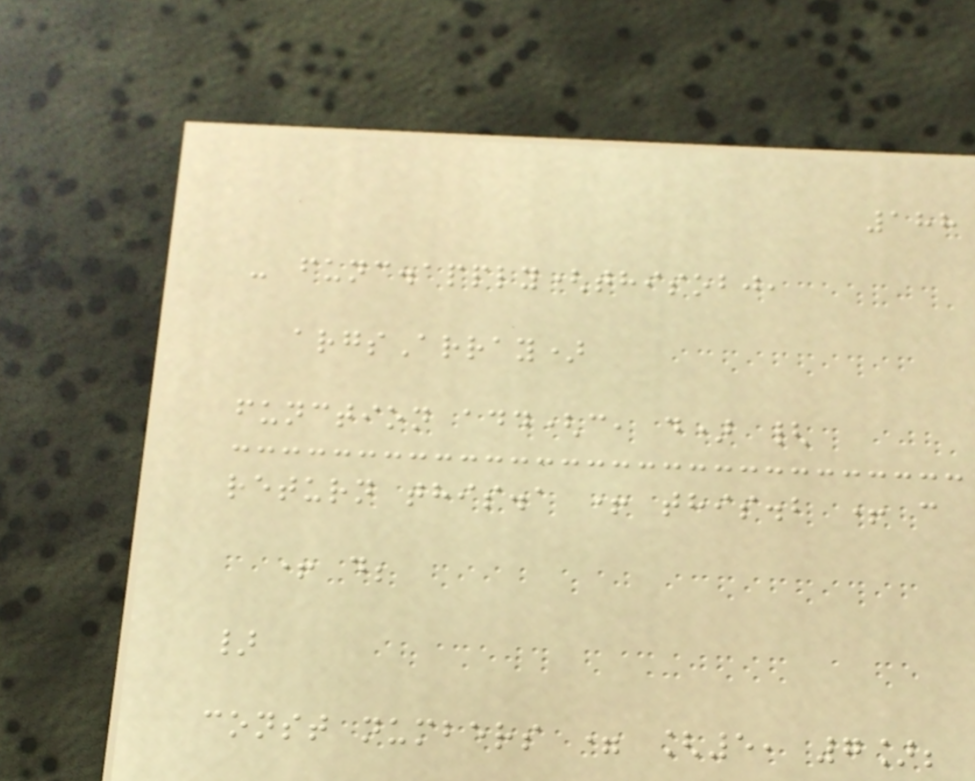188
- func.apply(thisobj,
argsArray)
function add(c, d) {
return this.a + this.b + c
+ d;
}
const numbers = [5, 7];
